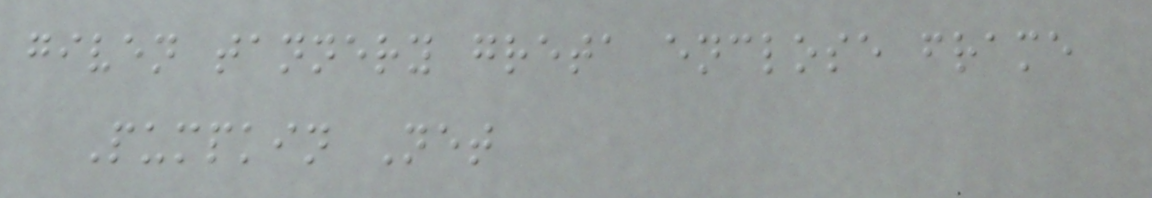given tannery greta enclose frame
Pumpkin Net
